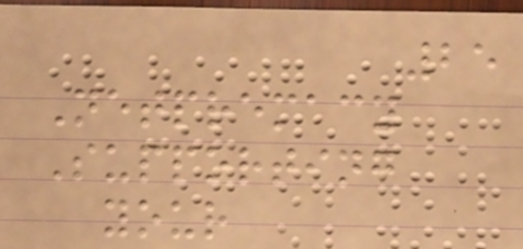25
Netpremacy
Supporting
your
